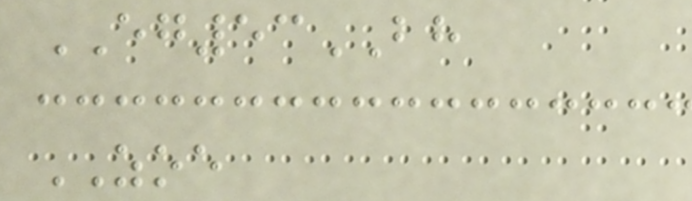EG53BH
ZOE
